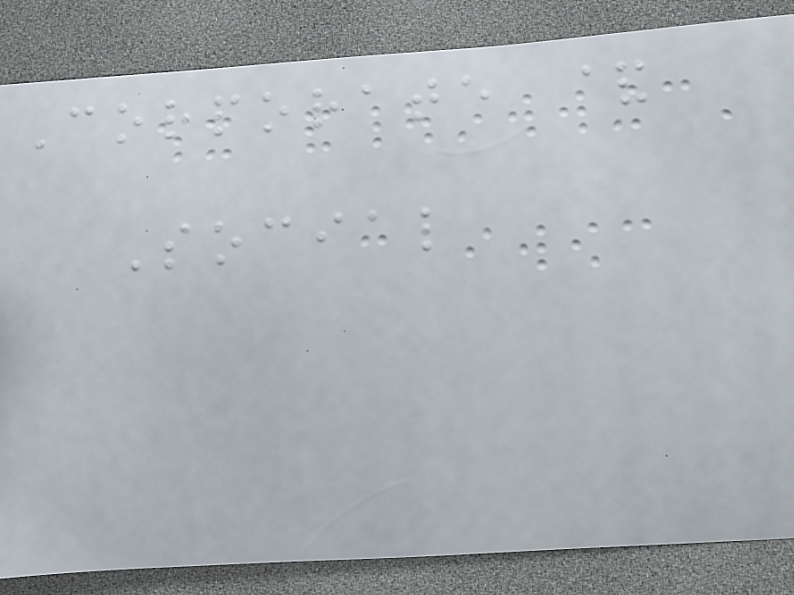Corporate &
Social
